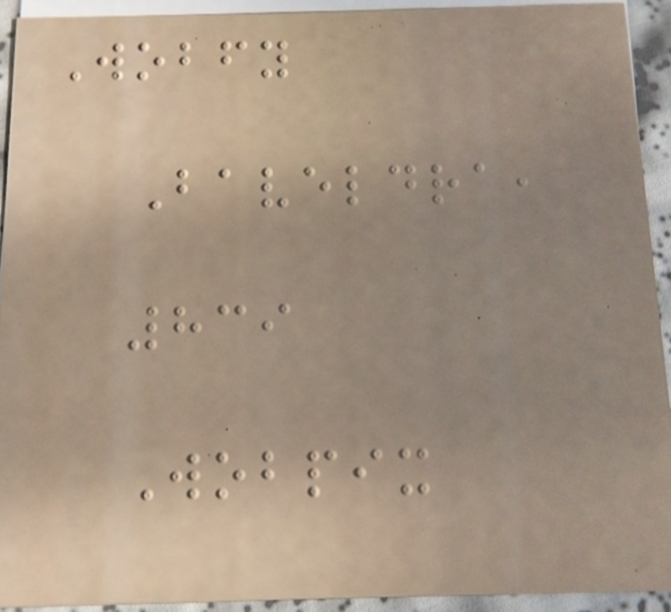Wobfy
Baveldra,
839
Wobpix
